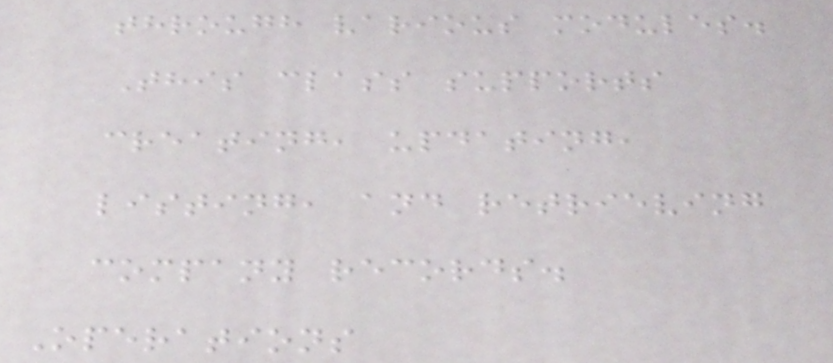through various modules.
This class supports
creating, updating,
listing, and retrieving
company records.
Operations
